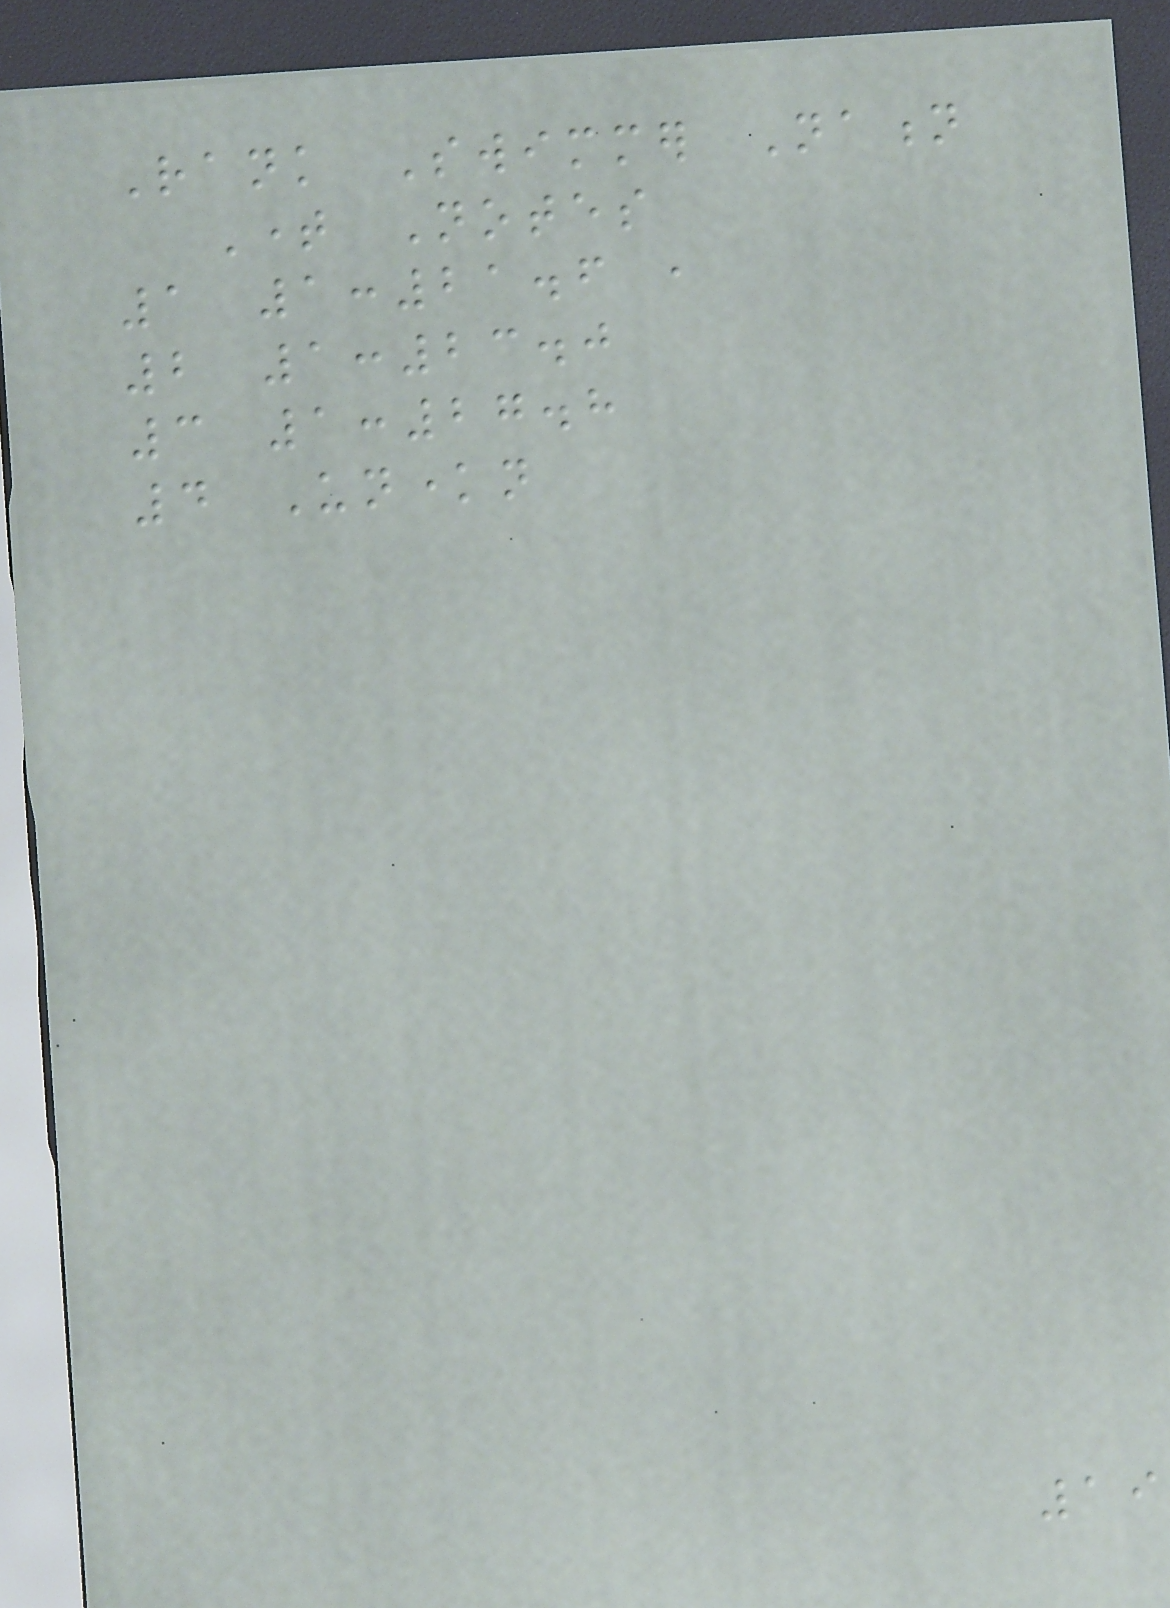Rank Swimmer Nation
Time Notes
1 1:21.6 ,
2 1:23.0
3 1:27.8
4 Unknown
19
